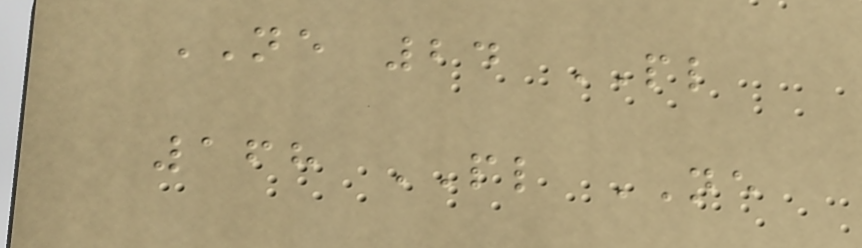NE 24 PL
168 PL NE
